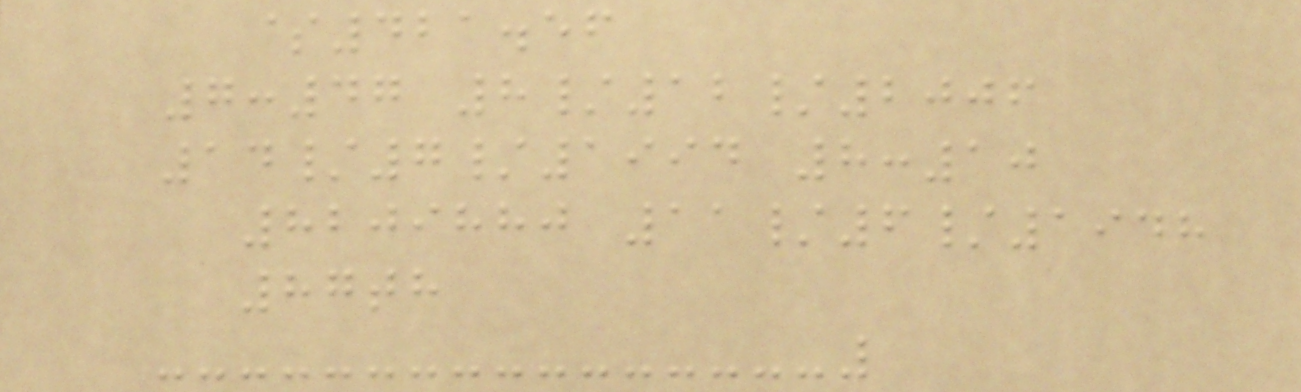$421.56
7:47 8/12/2006
14/7/1994 8:10
8209880 11/6/1948
87th
